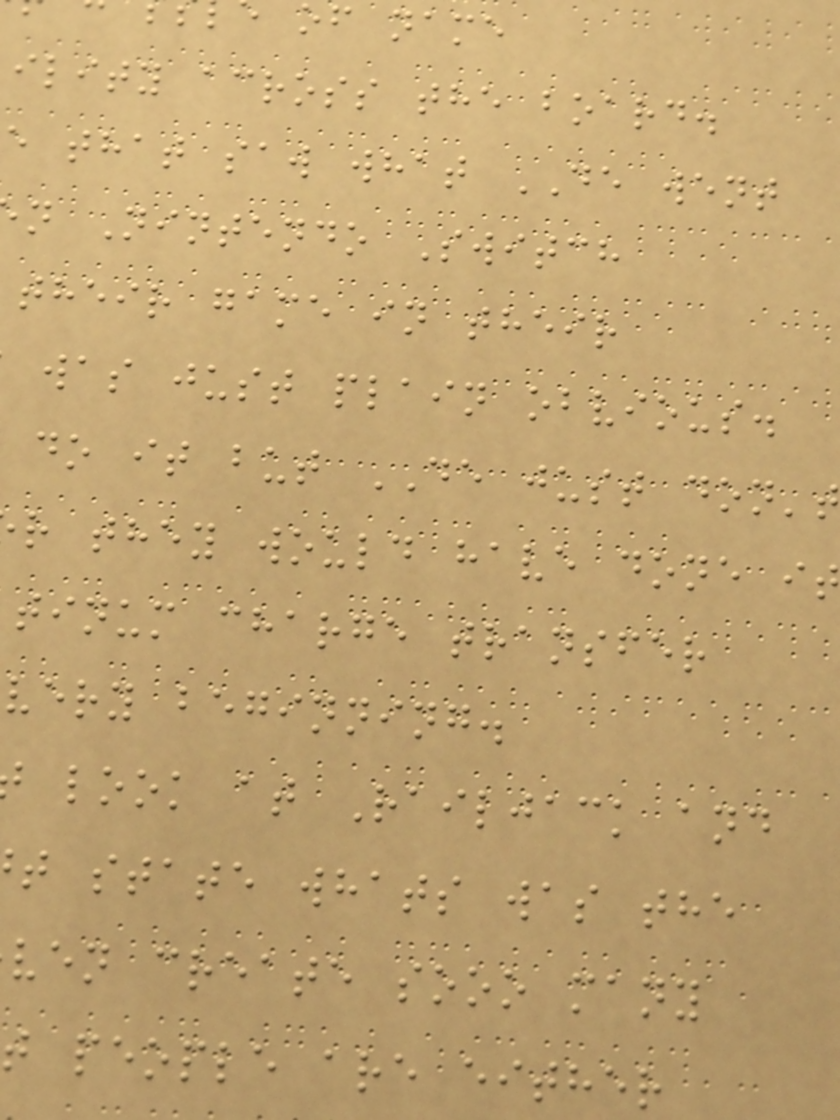of name
ility across the board.
e that saw what DE went
n Nintendo Switch
their game in their
was just plain obvious.
do it but DE just don't
r they would have done it
tinum charge transfer
very beginning.
look at Railjack and
t state whats was the
ven create sooo many
t people are either
